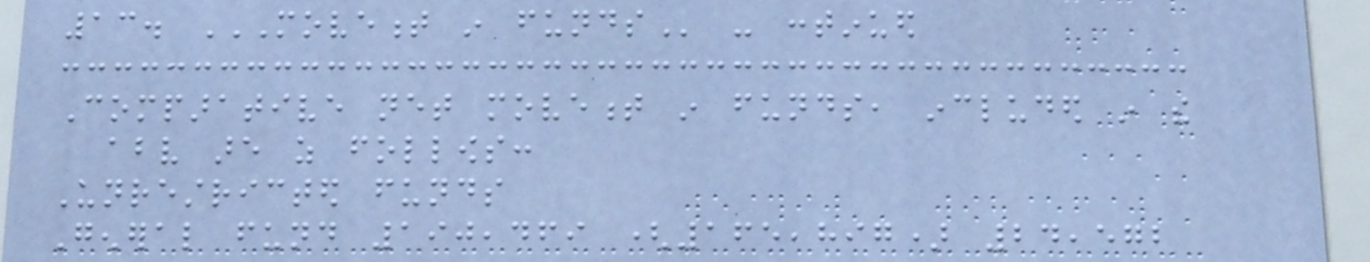13. MOVEMENT IN FUNDS - continued
Comparative net movement in funds, included in the
above are as follows:
Unrestricted funds
General fund 190,469 (165,897) 24,572
